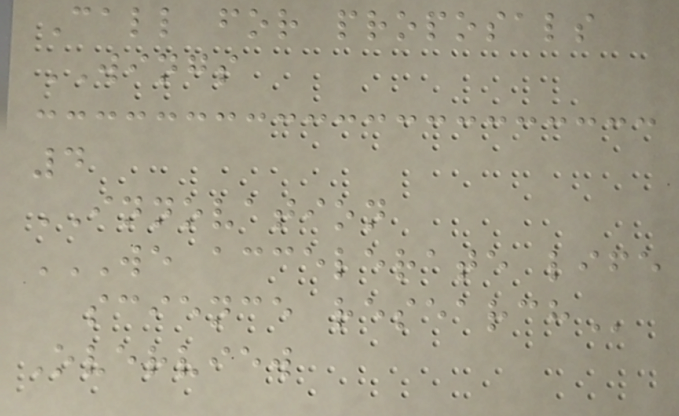Call for proposals
WINGS
4
INNOVATION
WE ACCELERATE LIFE
SCIENCE RESEARCH
Overview
